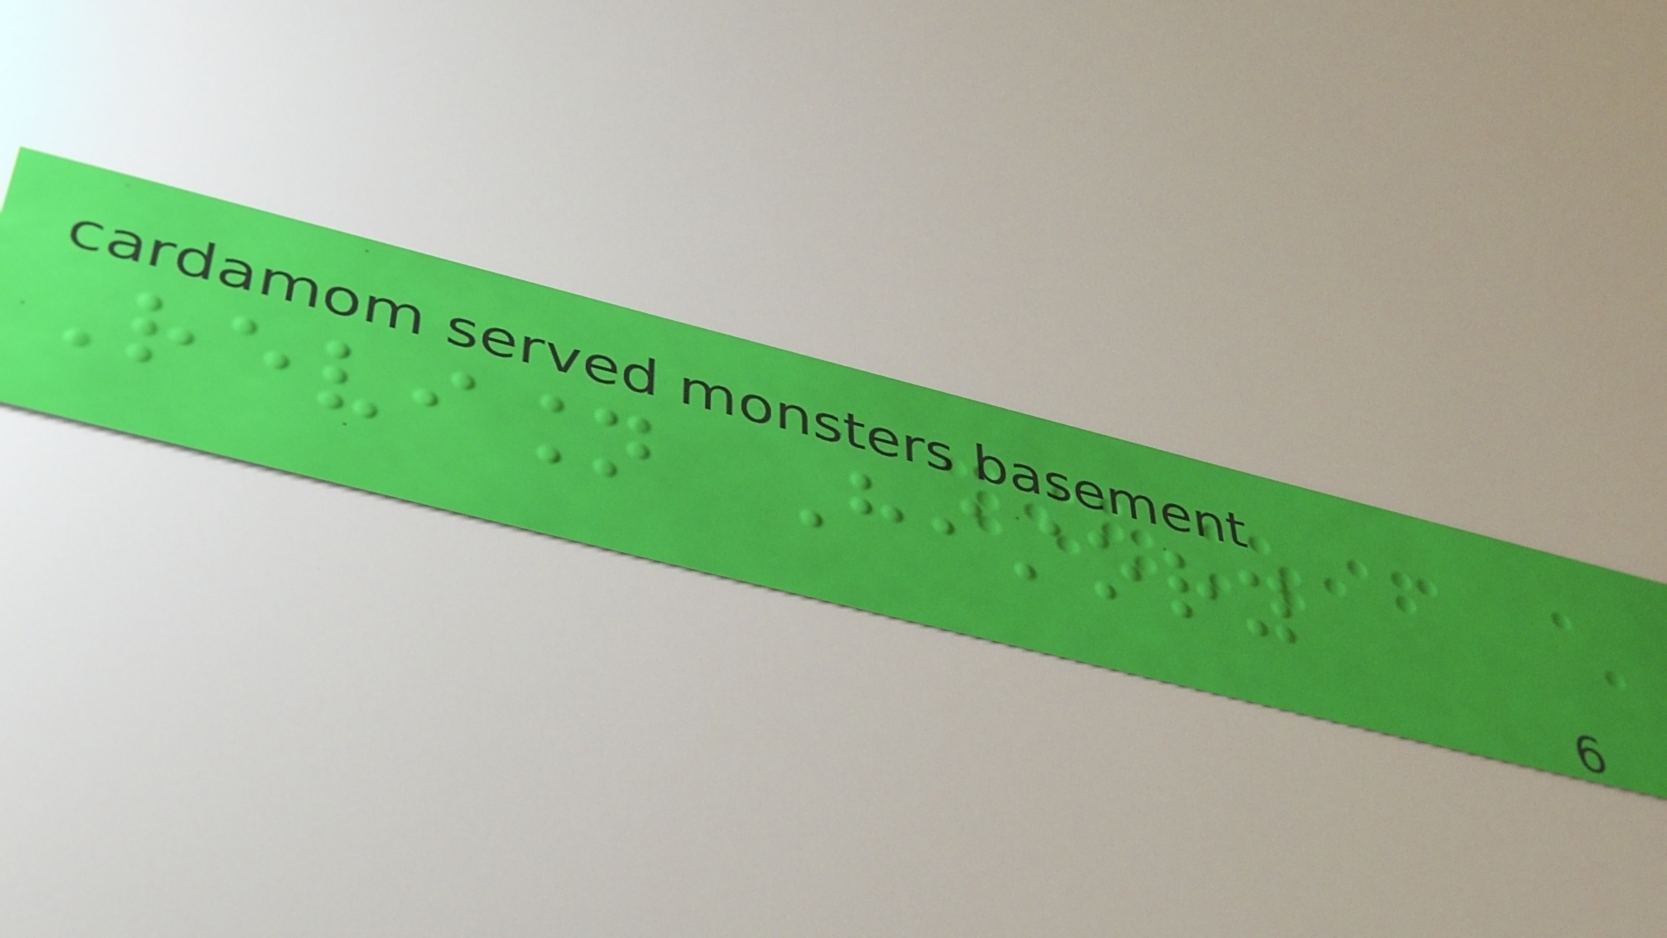Revision History
